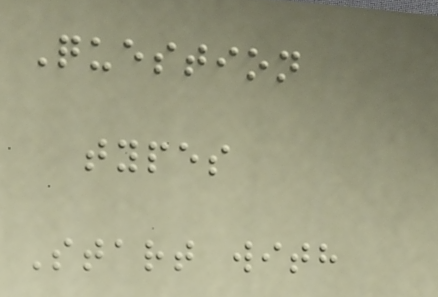Question
types
Start with
